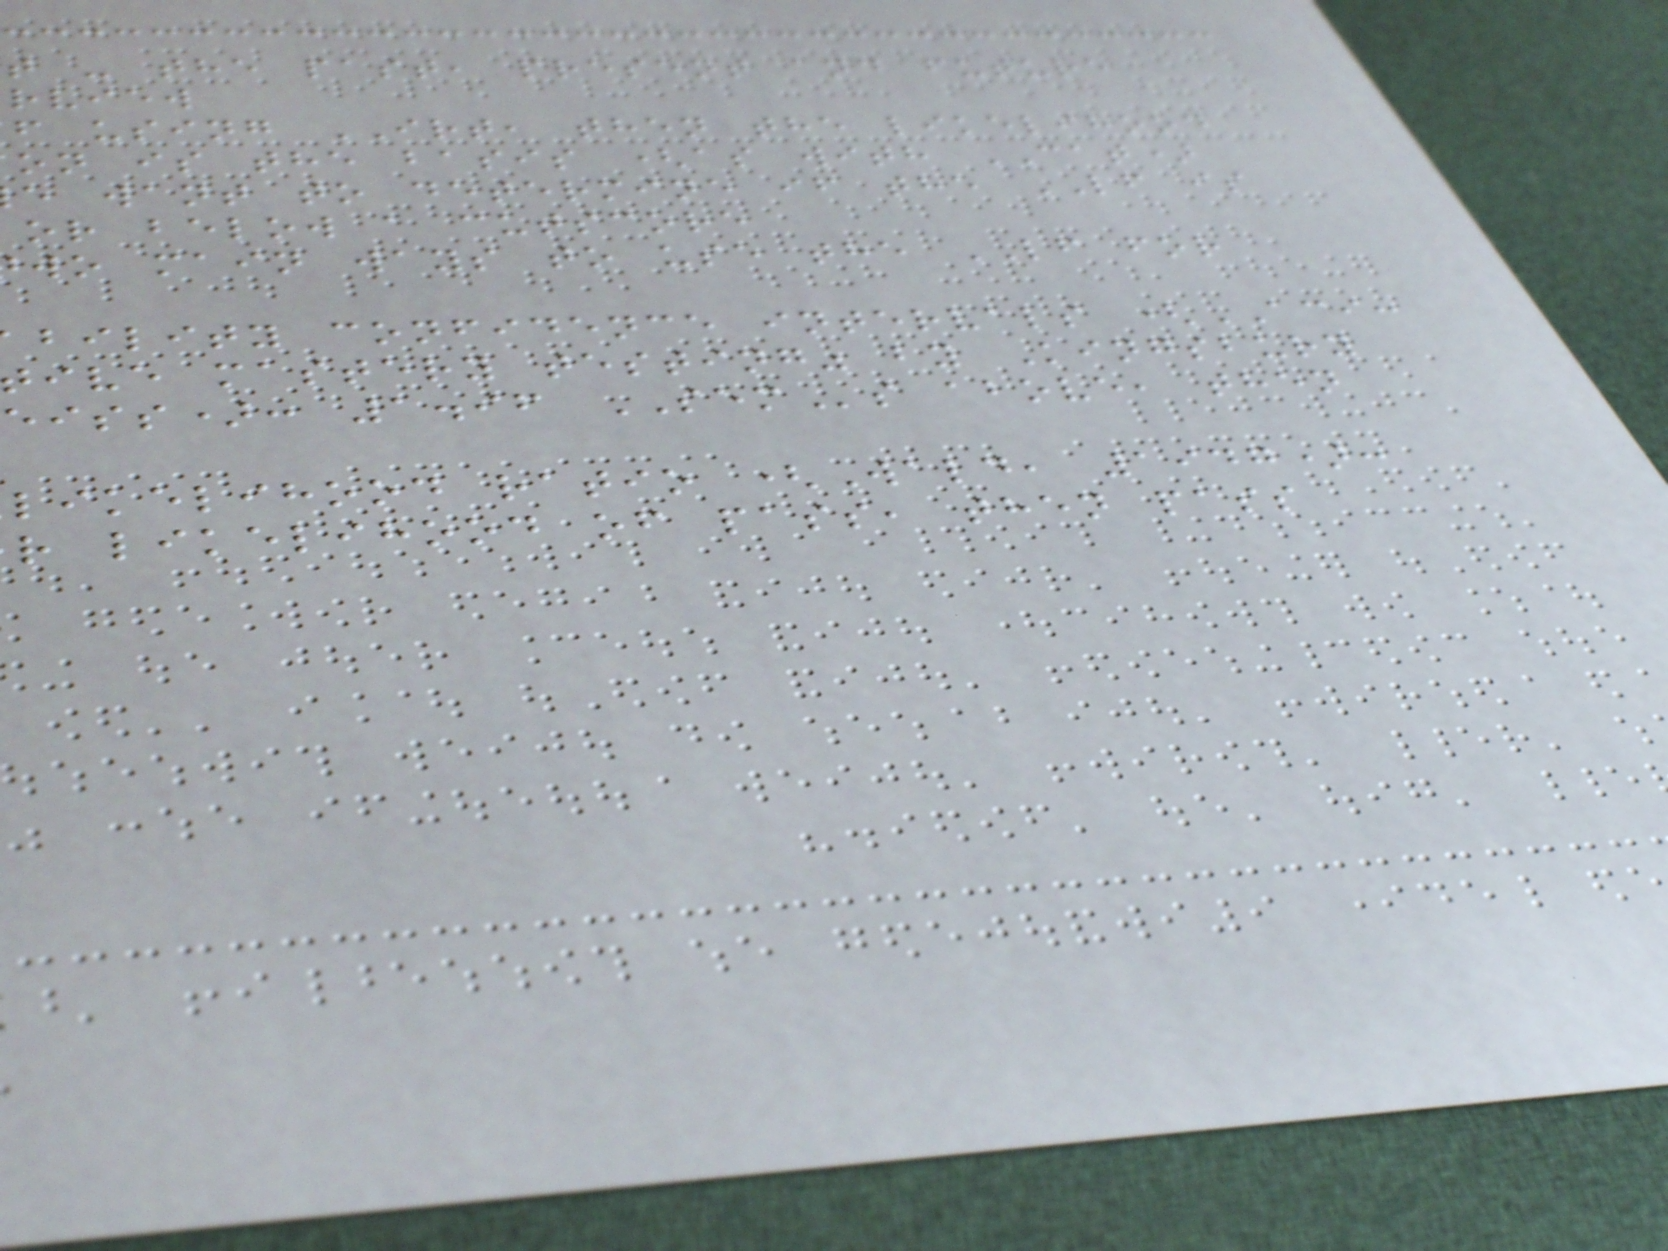t - the past, present and future
rview
f using IRT, then the likelihood
on is the basis (as with CAT)
e want to determine if the LF is
or below a cutscore
wo main ways to use the LF for
bility confidence intervals (ACI:
tive mastery testing" by Kingsbury
eiss): 1.96 SEMs above, then
likelihood ratio (Wald, 1947):
r likelihood of pass, then pass
